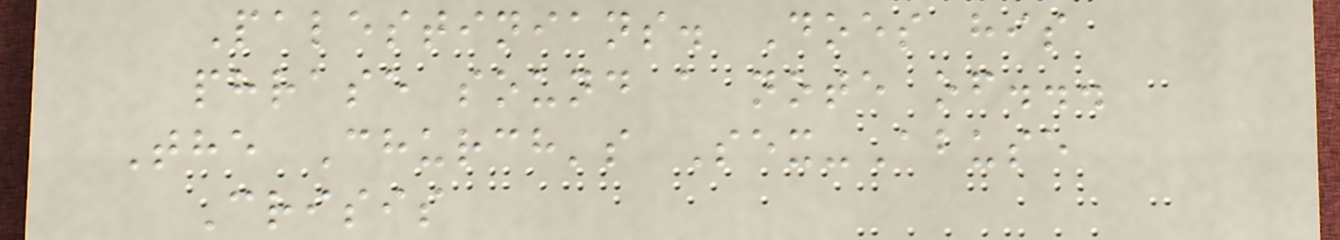Palestinians. Does his
phrase sound a note of...
The Church's Sex-Abuse
Crisis
